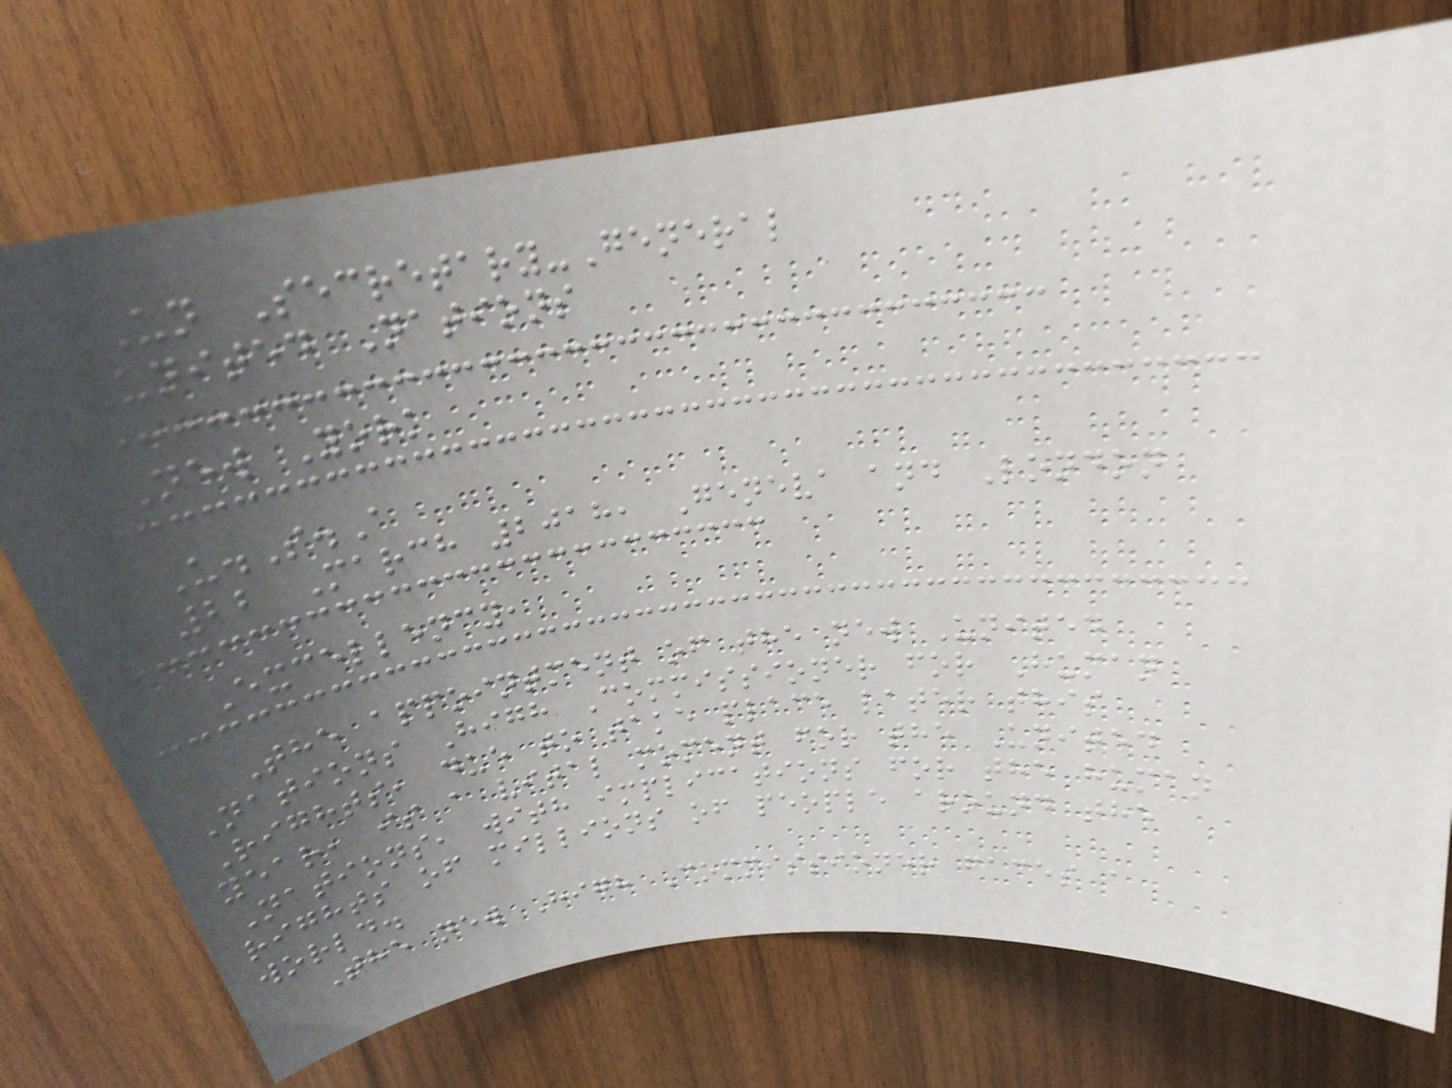UN Secretary-General
United Nations
New York
U.S.A
22 March 2018, Geneva and London
Excellency,
The appointment of the new United
Nations High Commissioner for Human
Rights, due to take place later this
year, is a vital moment for the United
Nations, with implications for the human
rights of millions of people around the
world.
The new High Commissioner faces a
